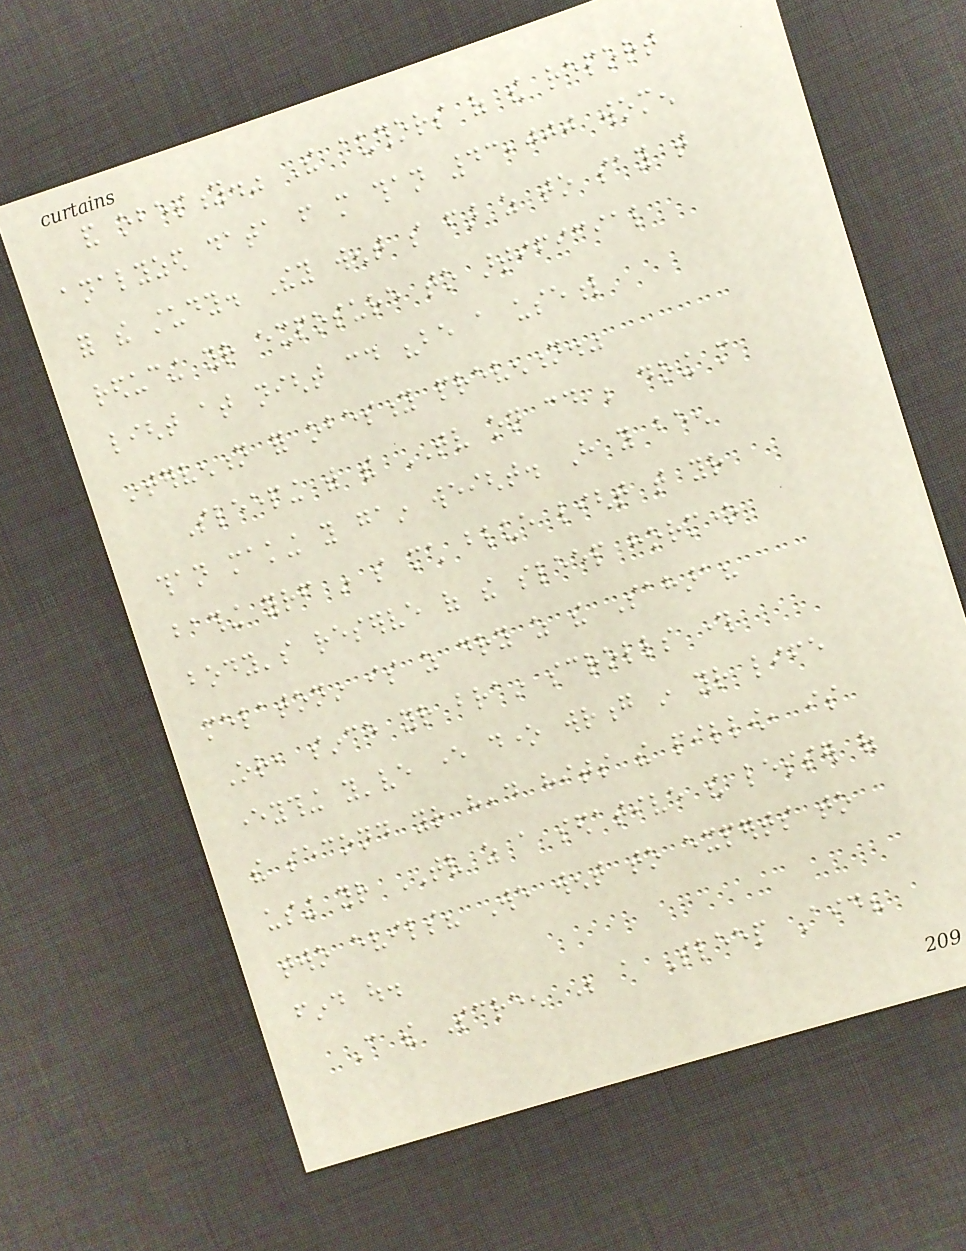and obesity." The authors of the report
analyzed data from more than 43,000 women
for the study. They went so far as to say that
reducing your exposure to artificial
light at night could "be a useful
intervention for obesity prevention."
Sleeping with the TV on could be doing more
than making you gain weight. Have you been
bathing yourself in so much blue light that your
body's reserve of the sleep hormone
melatonin is as dry as the Sahara?
Or, since your brain scrolls through
everything you've ever done wrong in your life
the second your head hits the pillow, is
using your TV as a sedative the lesser of
two evils? We went to experts to
find out.
Can the Screen Be a Sleep Aid?
